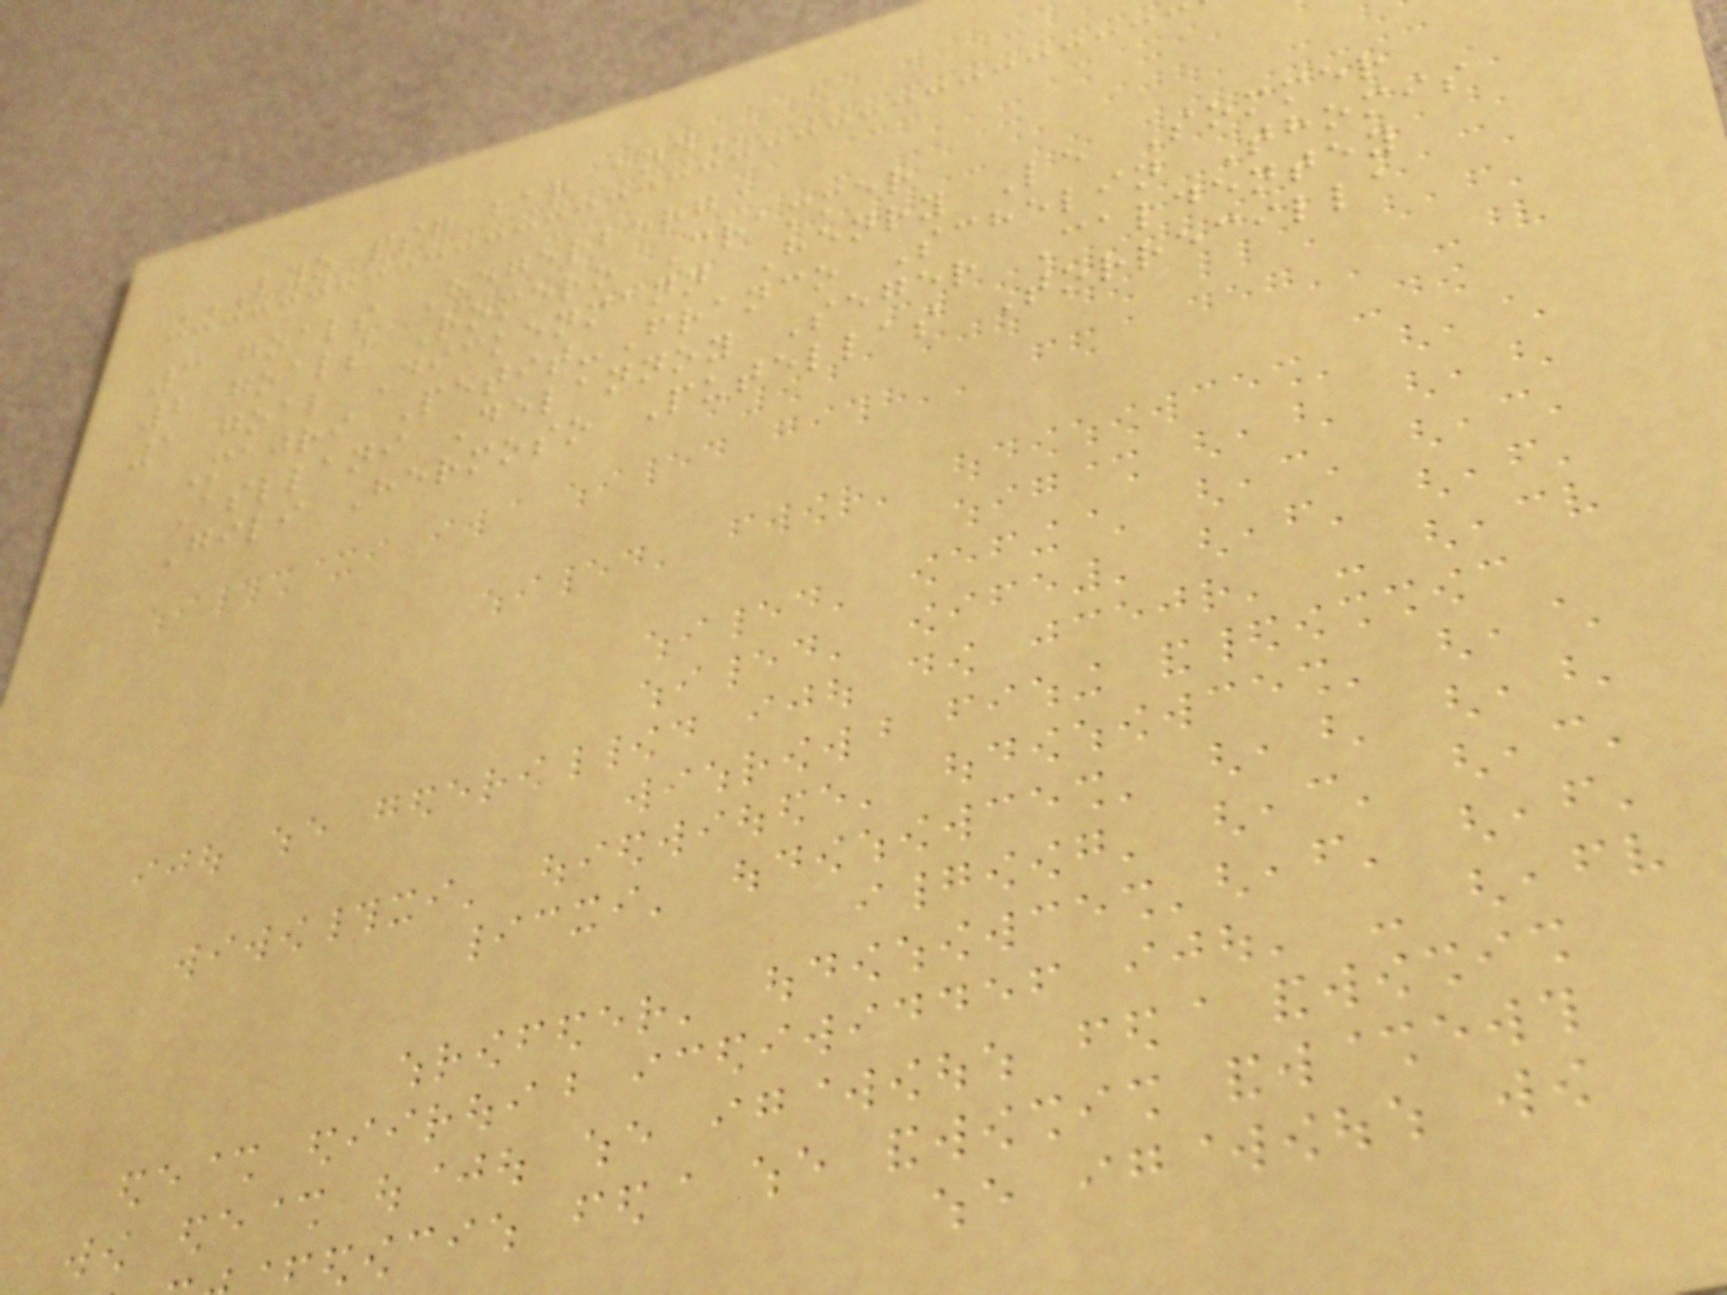LYO PSG BAR AND
3 goals Hegerberg
2 goals Romero Crammer
1 goal Dickenmann Henry Le Sommer
Majri Petit-Franco Schelin Thomis
Asllani Delannoy Seger Caldentey
Gili Hermoso Putellas Torrecilla
